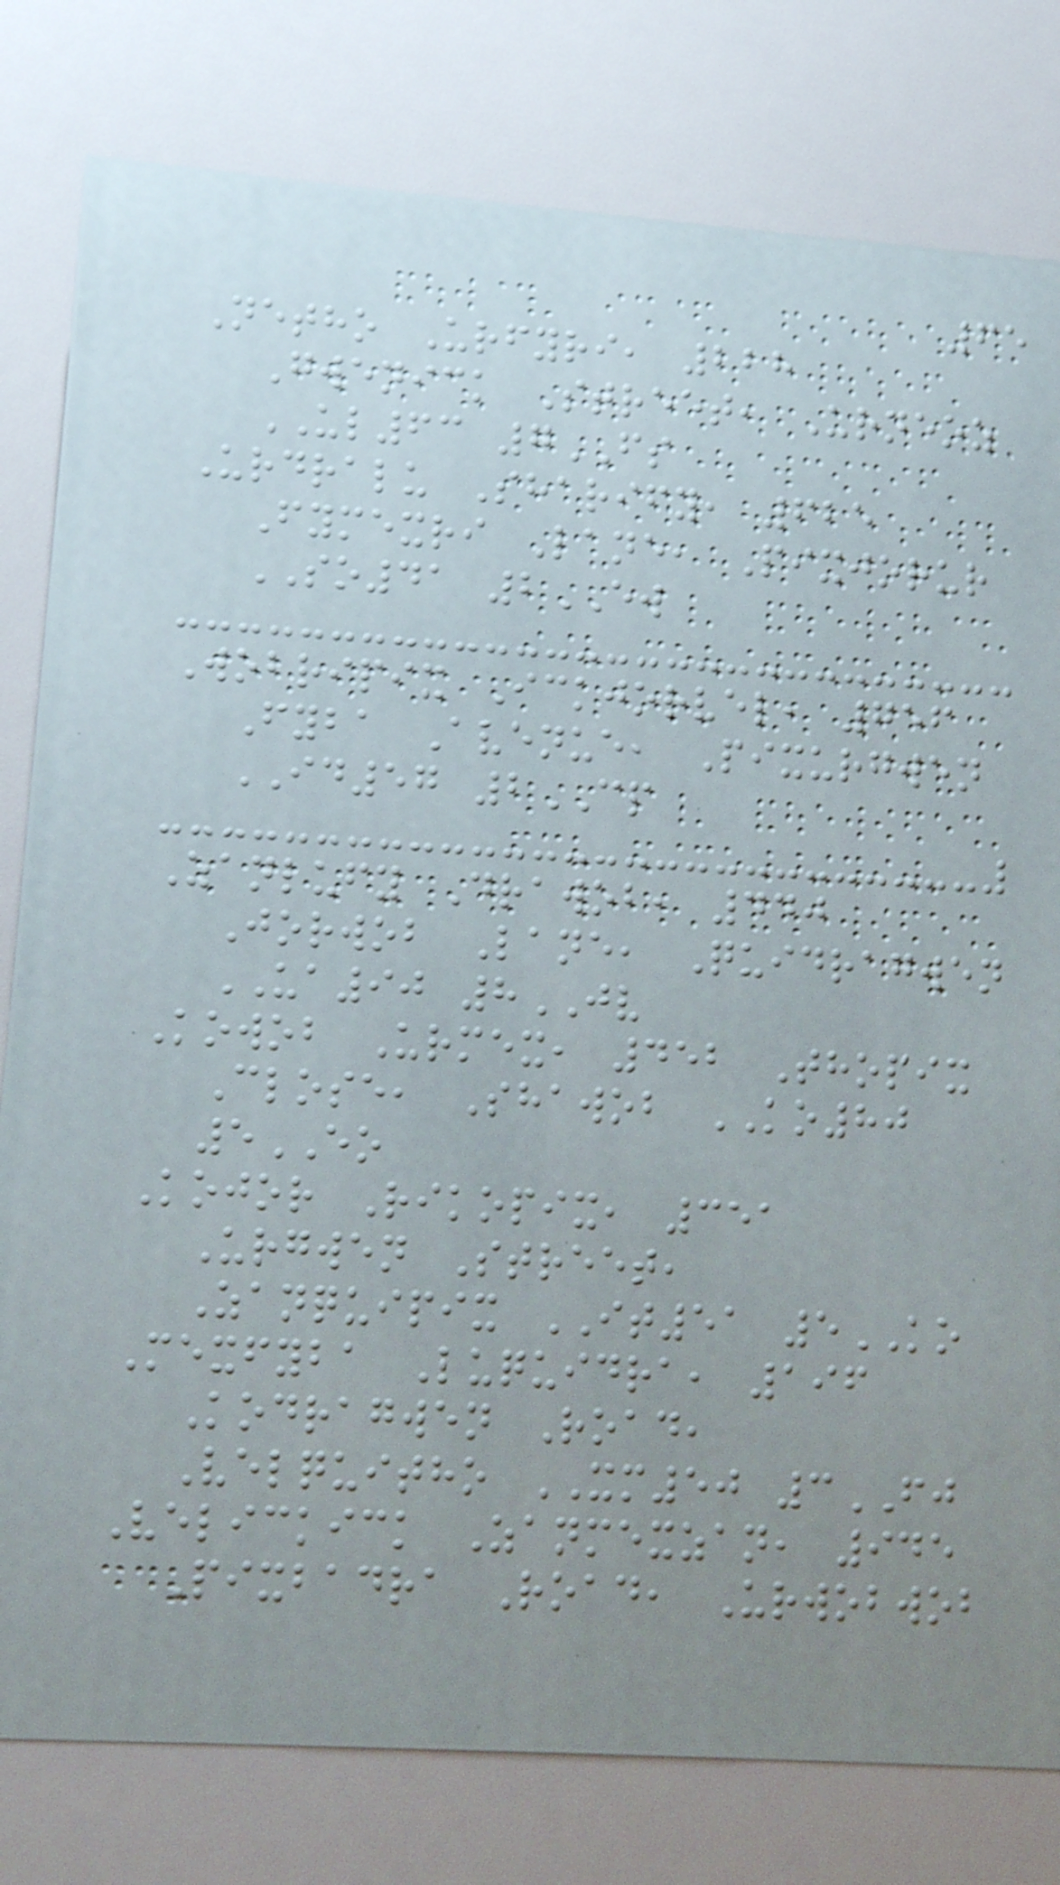65
Netho Urfyri, 228
Gwenick Street, Urneoz
UL63 7FS
Urdralu Sharify, 625
Fymexri Lane, Pixjorur
SO41 2EW
Wobripix Ickjorvel, 756
Fyba Avenue, Pixurgwen
ID57 2CP
Zanlufy Drawob, 440
Jorwob Lane, Quidragwen
UA90 8JV
Kowob Urmex, 452 Thopix
Close, Shawob KO80
5EO
Kojor Rikopix, 351
Urgwen Street,
Zanquipix IT51 5KO
Mexfyba Luquidra, 196
Kodragwen Road,
Velquitho XM50 3FJ
Velickick Zanmexzan, 945
Pixbadra Road, Urwobwob
